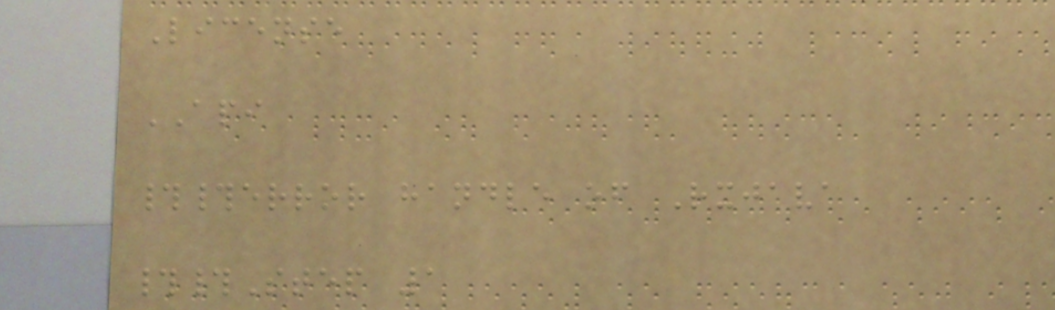License
API
##error handle of Rxjava
##Step 1
